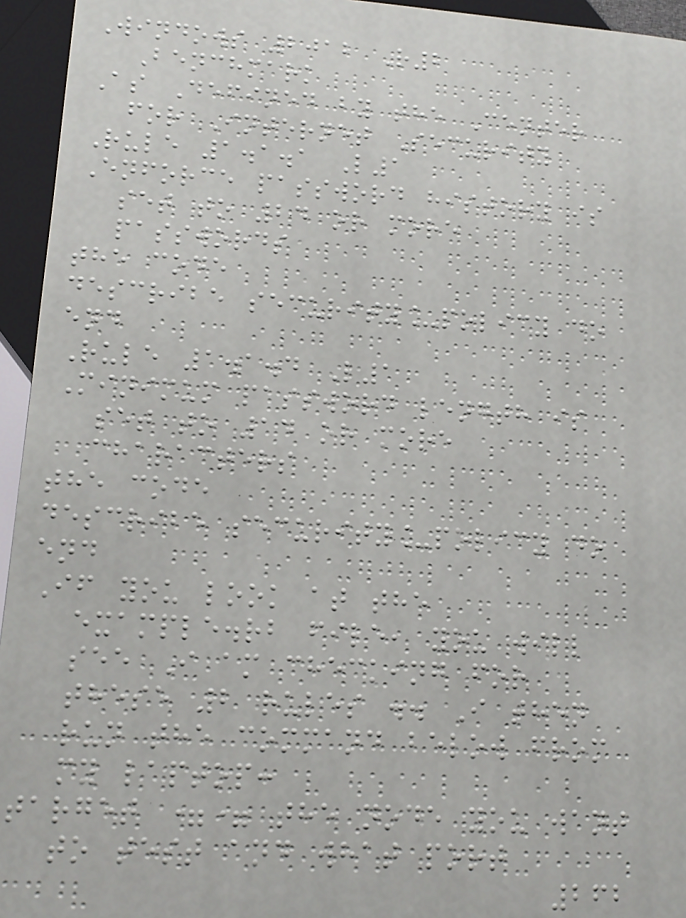Windows 2012 R2
Benchmark
As Defined by the Center
for Internet Security
Rule 1.1.1 L1
Enforce password history is
set to 24 or more
passwords
the code
describe security_policy do
end
Rule 1.1.4 L1
Minimum password length is
set to 14 or more
characters
the code
describe security_policy do
end
If you look at the
example.rb file, you will
see I am checking for
these 2 rules .. I then
run the command below from
my laptop:
target == the node you want
to test and what port
262
